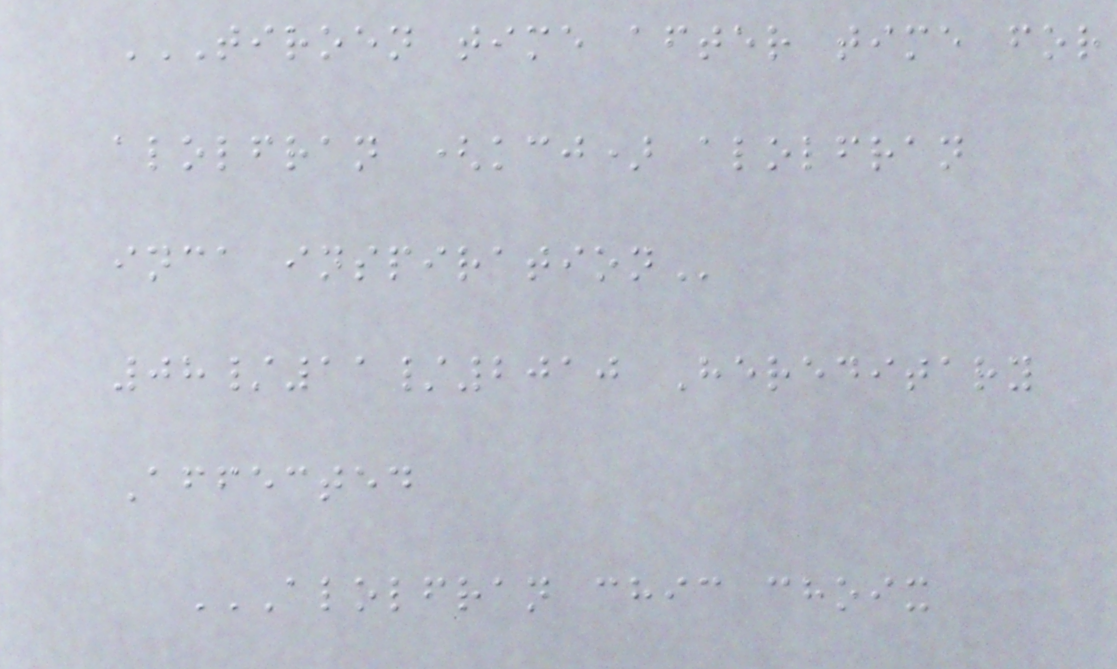TIROEN TIME AFTER TIME FOR
ALOLFRAN (KCJ) ALOLFRAN
INCA INSPIRATION
08/11/2010 Hereditary
Affected
ALOLFRAN CHIC CHOIX
